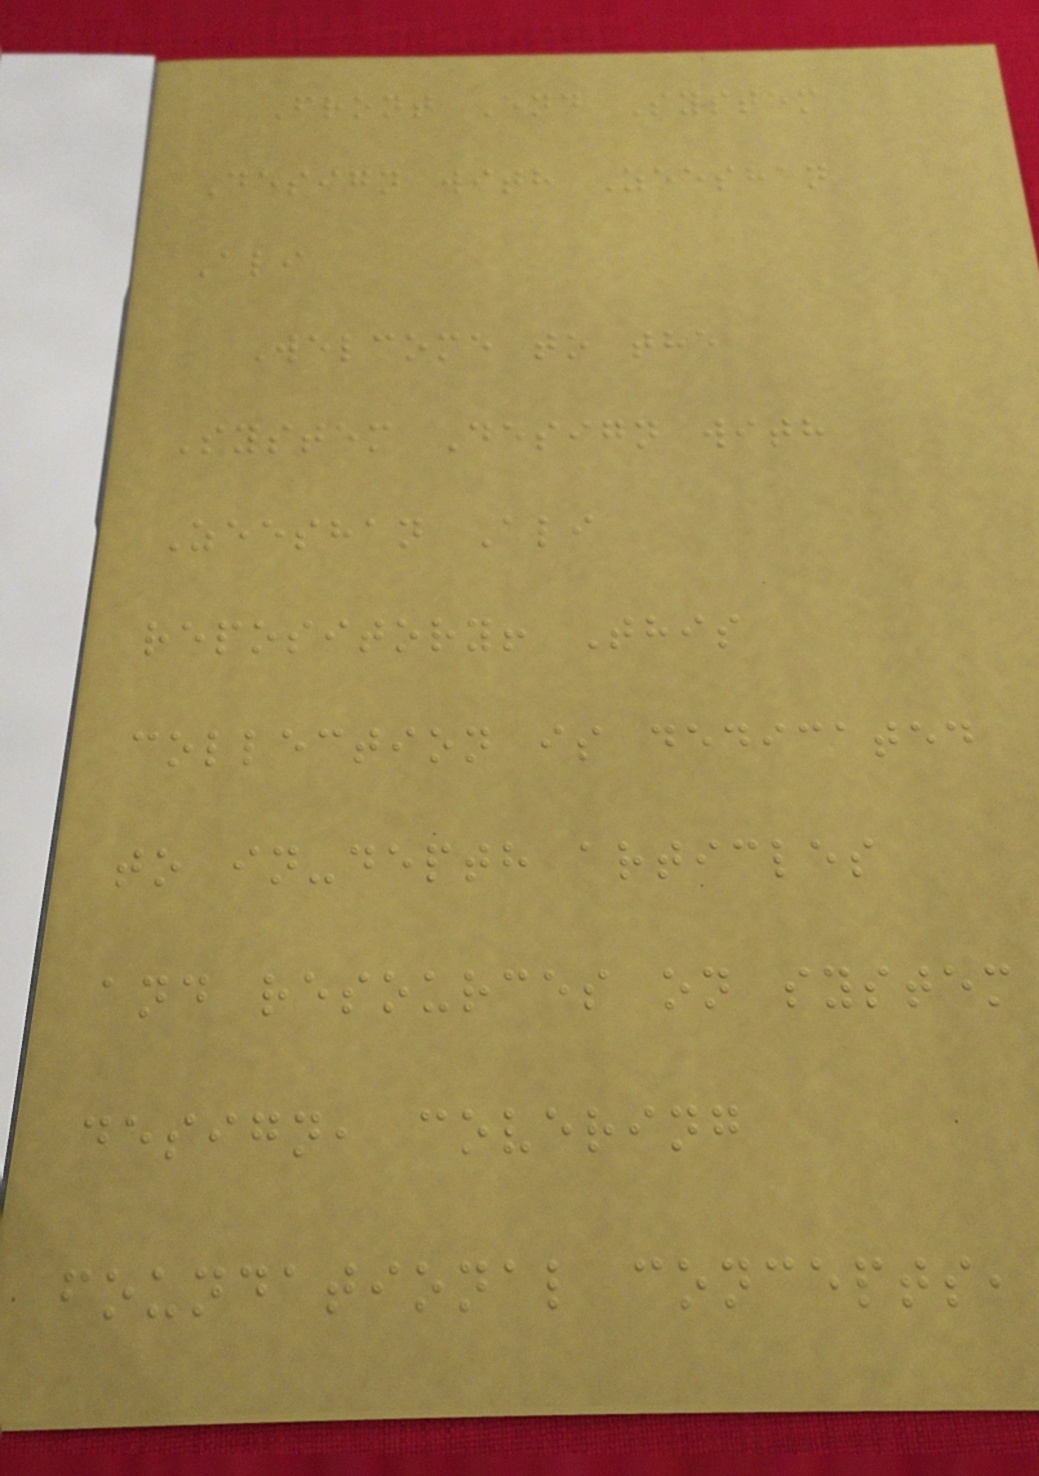Front End System
Design with Zeeshan
Ali
Welcome to the
System Design with
Zeeshan Ali
repository! This
collection is dedicated
to in-depth articles
and resources on system
design, covering
foundational concepts,
